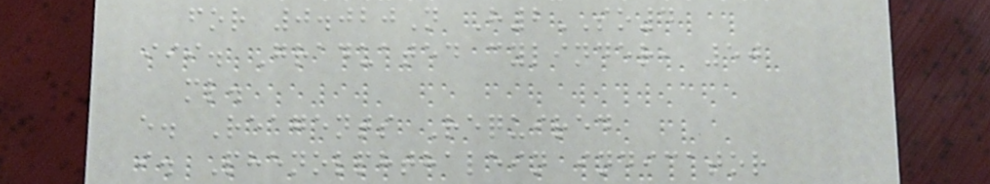for 0.020N H2SO4
iii. Graduated cylinder, 50
ml.
e. Reagents Required
i. Phenolphthalein indicator
